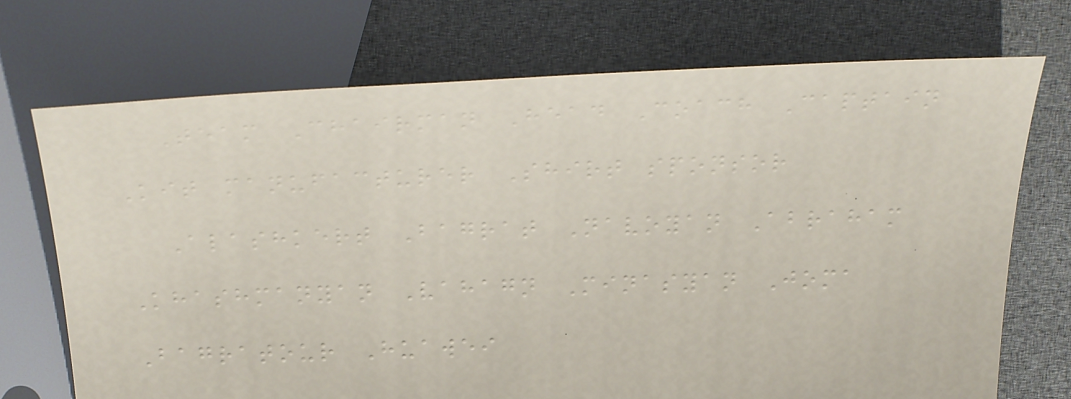Team Chairman Head Coach Captain
Kit manufacturer Shirt sponsor
Alashkert Bagrat Navoyan Abraham
Khashmanyan Vahagn Minasyan Joma
Bagratour Huawei
